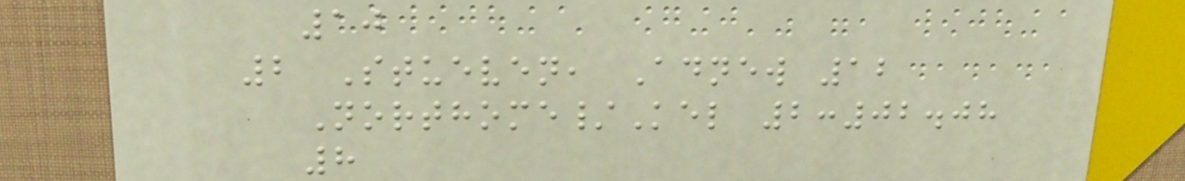10
2 Stueven, Adnew 12
Northome/Kel 2:02.08
8
